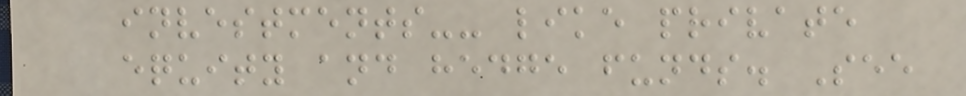investments-- like private
equity and hedge funds. See
